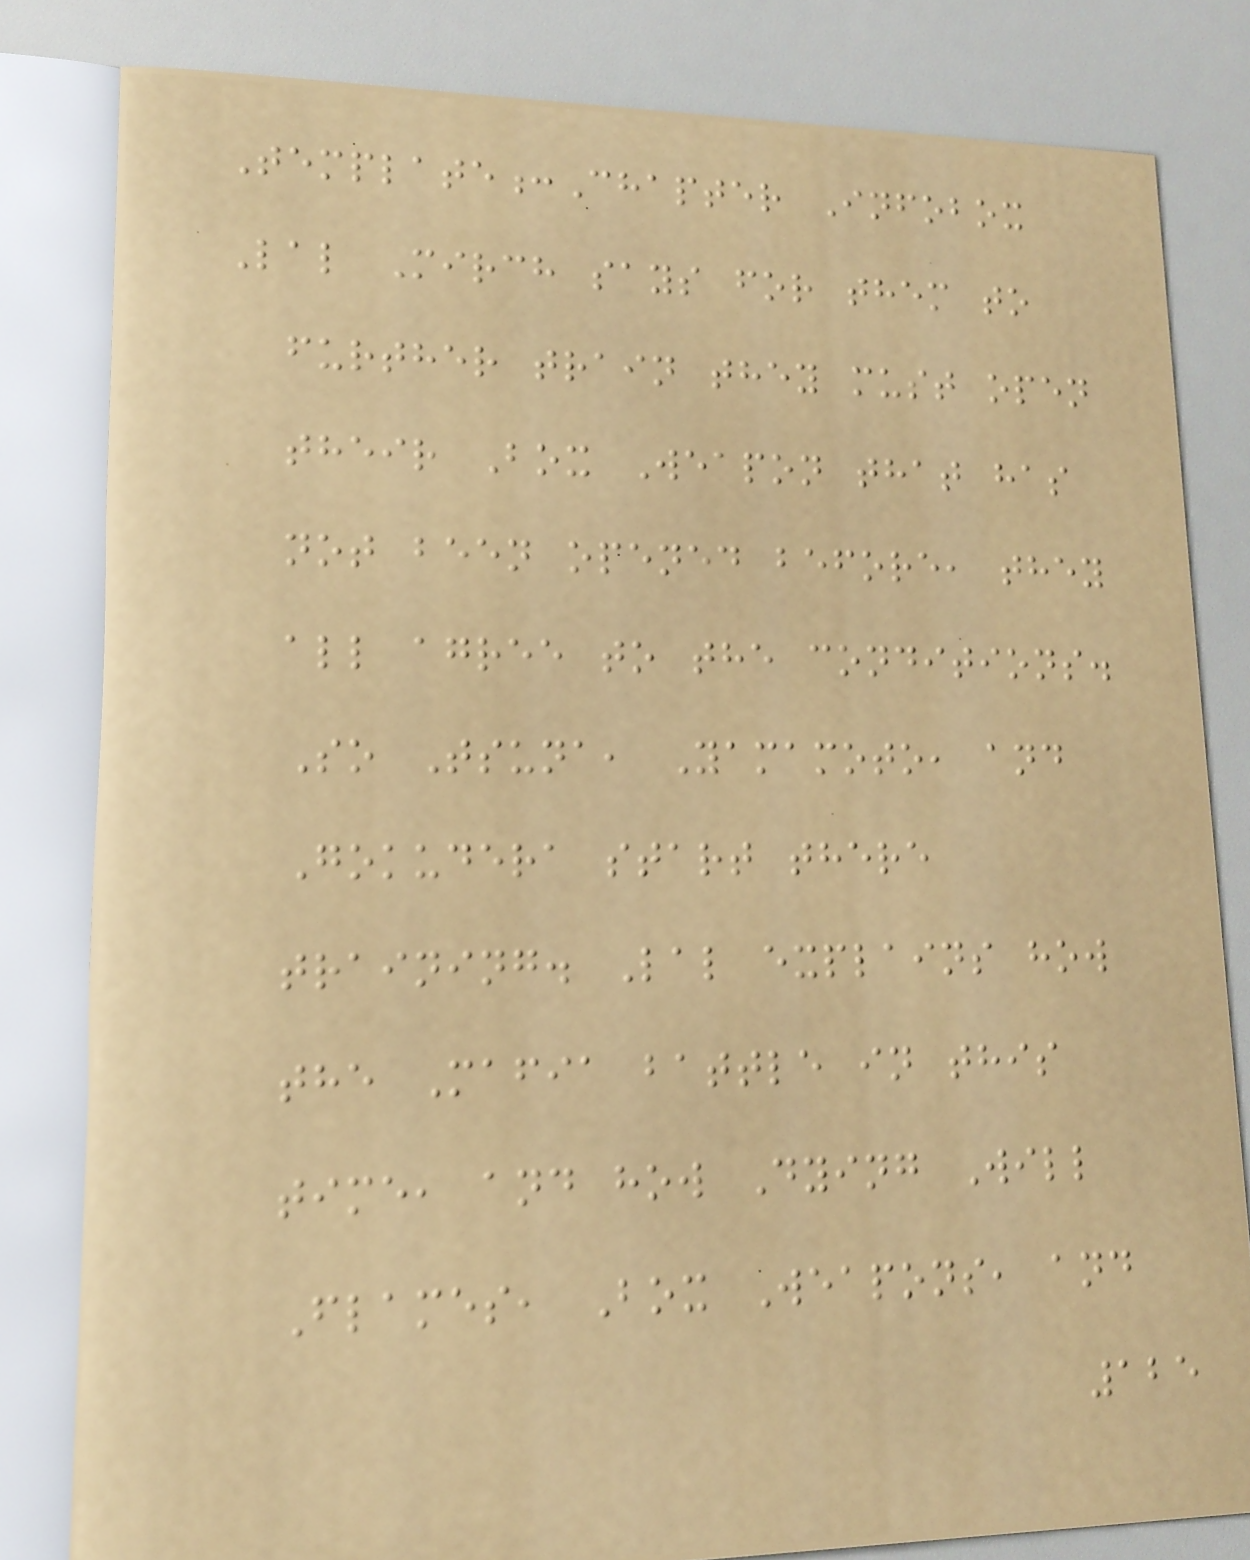Template:Chapter Infobox
Lal Mirch says for them to
further train they must open
their Box Weapon that has
not been opened before, they
all agree to the conditions.
So Tsuna, Yamamoto, and
Gokudera start there
training. Lal explains how
the Mafia battle in this
time, and how Dying Will
Flames, Box Weapons, and
125
